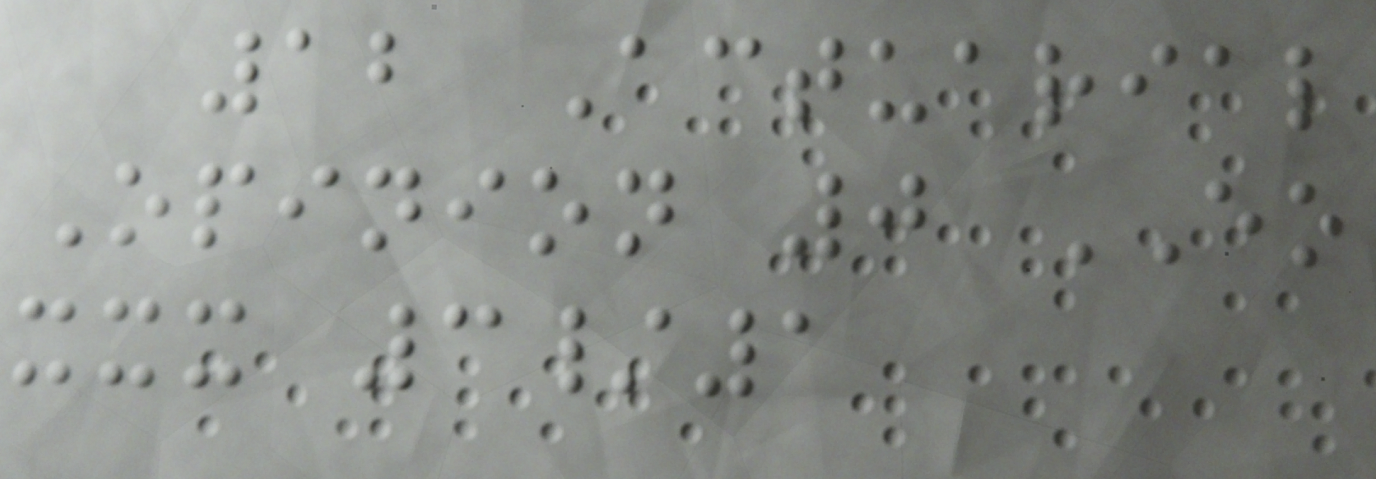12 Actuarial
Opinion 0 EO
xxx 3/1
